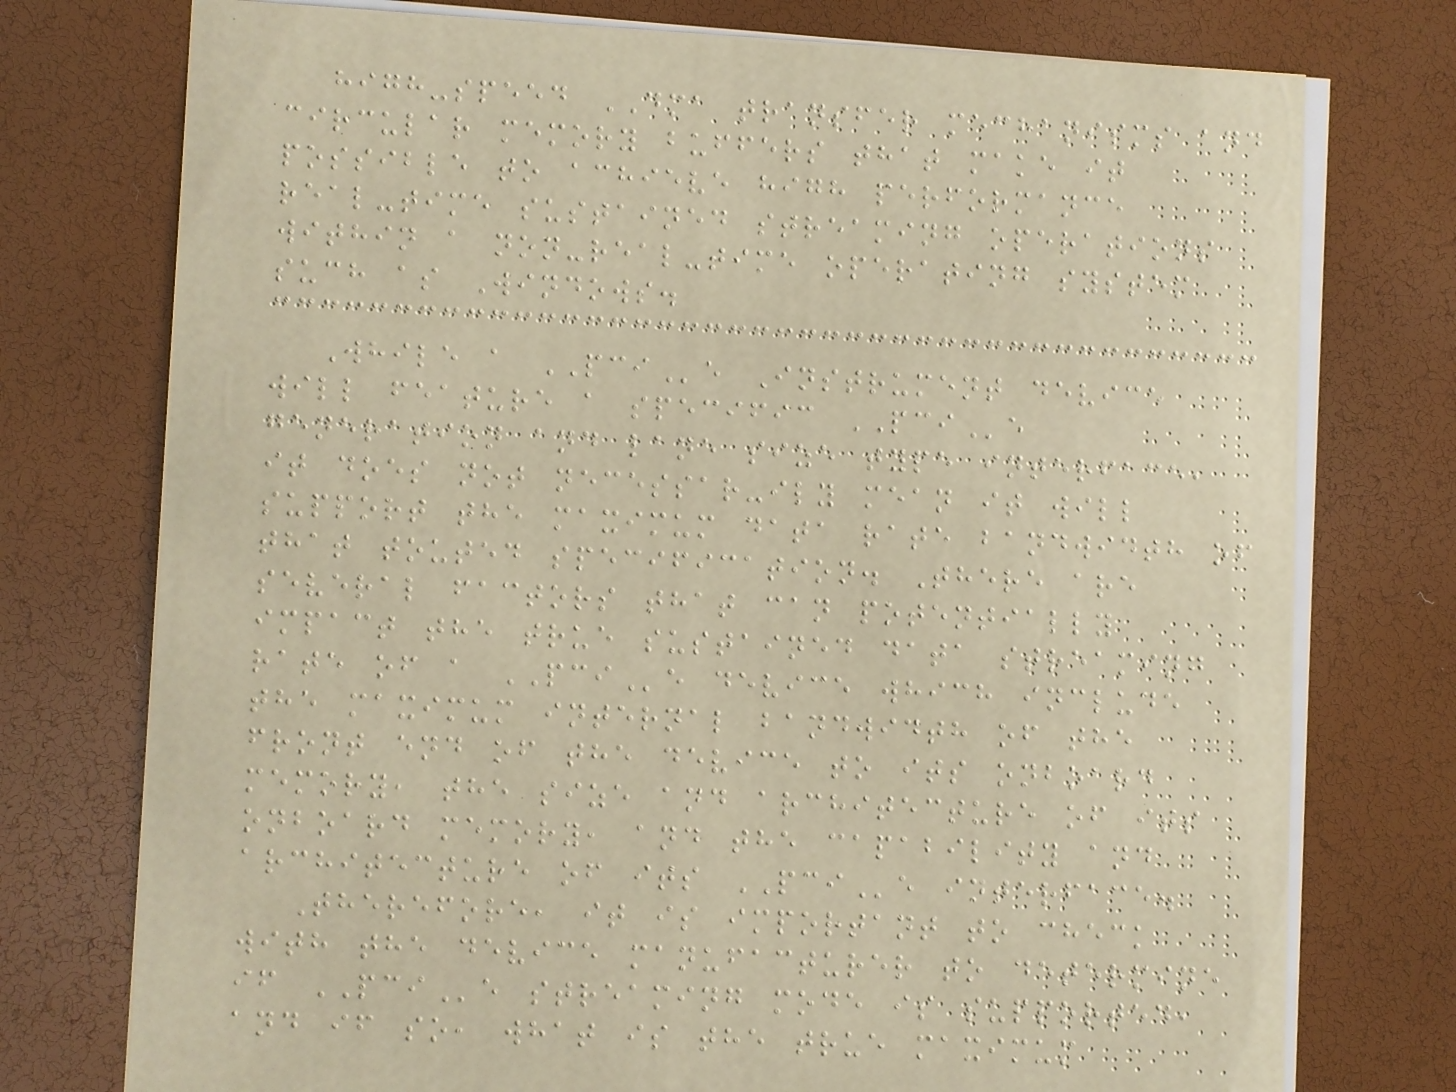high-speed DMA transfer mechanisms and
circular memory buffers that make it
possible to achieve high performance
real-time sustained streaming operations
within a non-real-time operating system
such as Windows.
While a PCIe Instrument device
will feature a specific PCIe
generation and lane size type interface,
it does not necessar-ily mean it will
support the maximum data rate bandwidth of
that touted specification. There are
several factors that can potentially
impact the true sustained data streaming
rate of a PCIe device which include
the maximum internal bandwidth of the
front end of the device to its onboard
memory, the size and architecture of its
onboard memory, and the capability and
architecture of its PCIe interface.
Therefore, it is important to check
with the device manufacturer to determine
if PCIe streaming mode is supported,
and if so, what is the true maximum
